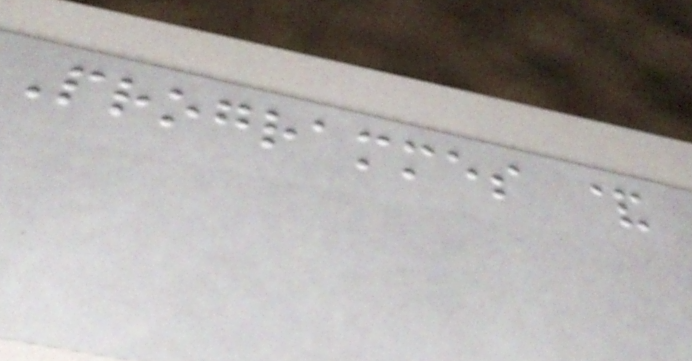Programmes &
